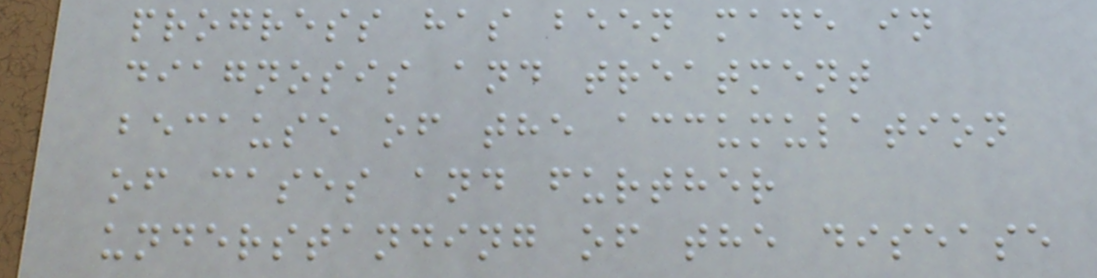progress has been made in
diagnosis and treatment
because of the accumulation
of cases and further
understanding of the disease
